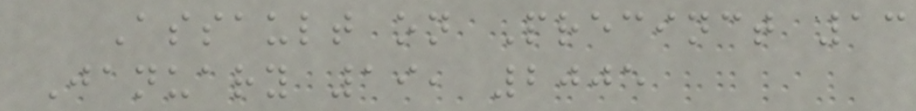Assault on Precinct 13
January 19, 2005
